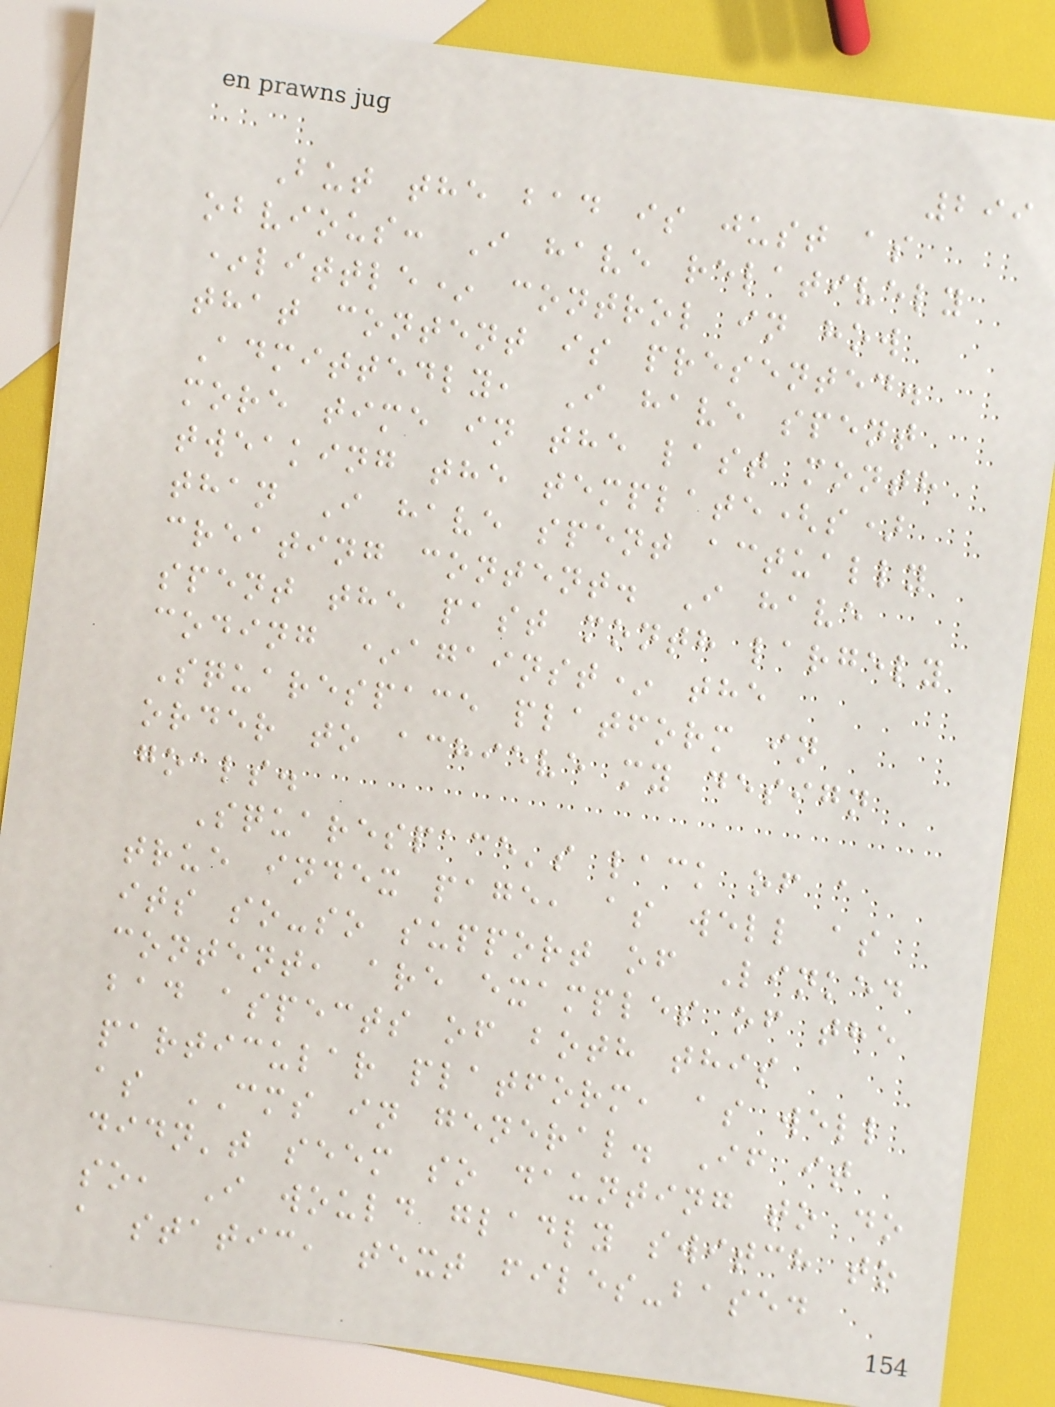299
But the bad is just as
obvious: I have relatively
*little* control in how
that content is presented.
Admittedly, I have spent
more time in the last month
tweaking the template(s)
than I have spent actually
creating content. I have
spent the past month largely
coding *against* the
Squarespace platform in
order to achieve my design
goals.
Squarespace's lack of a
true index page, as well as
its so-so support of Linked
content, are examples of the
bad aspects of both this
particular platform, as well
as CMS in general. If it
didn't seem so daunting to do
so, I would gladly switch to
a static, text files-based
